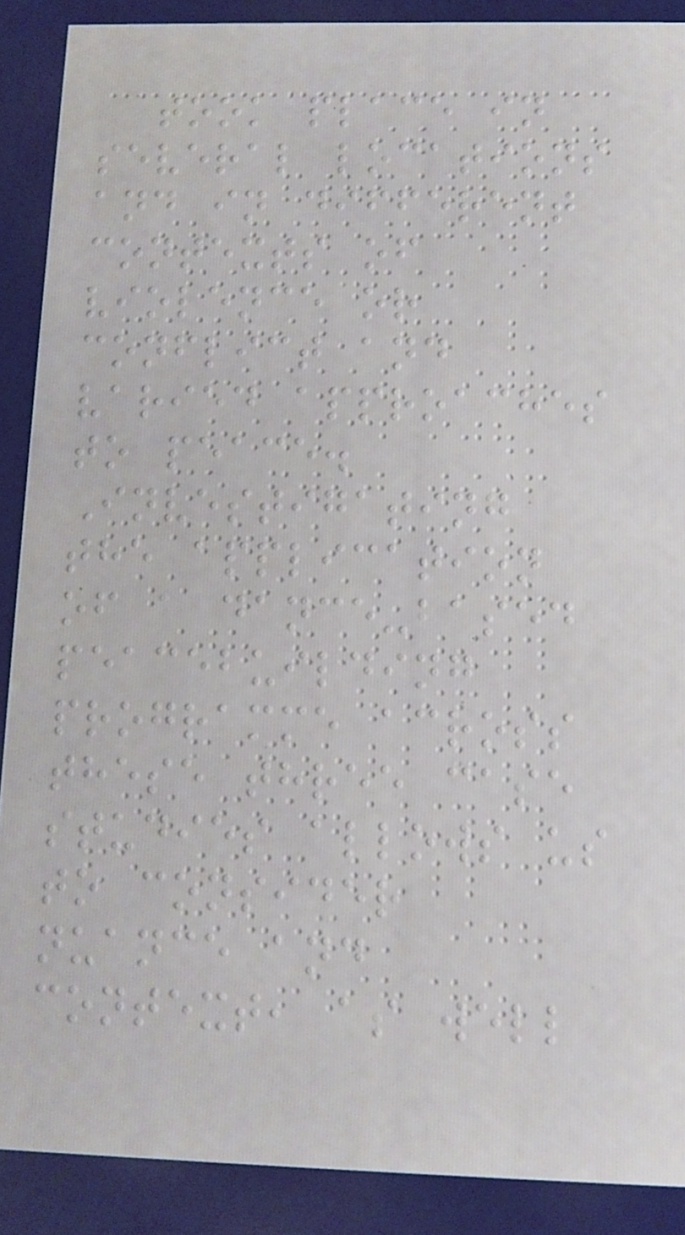took place in
several locations
and in different
contexts of
violence or
conflict and
varied approaches
to peace.
Investigating
the application
of a dance-based
peacebuilding
programme across
these three case
studies allows us
to consider
nuance and
context, as well
